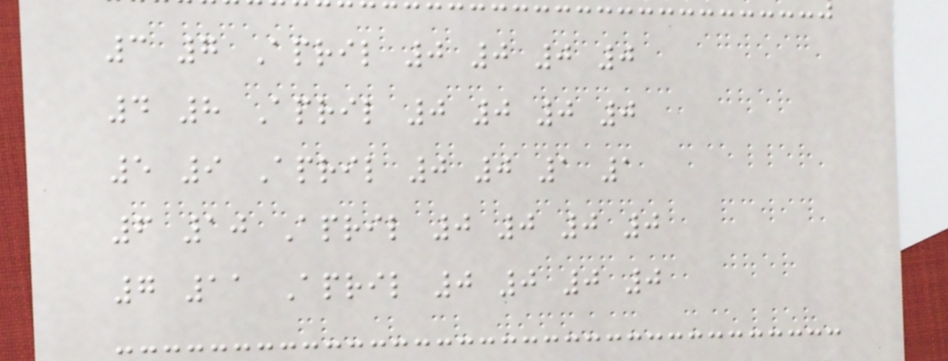3 7 April 0 0 0 0
4 8 April 0 0 0 0
5 9 April 0 0 1 1
6 10 April 0 0 0 0
7 11 April 0 0 0 0
